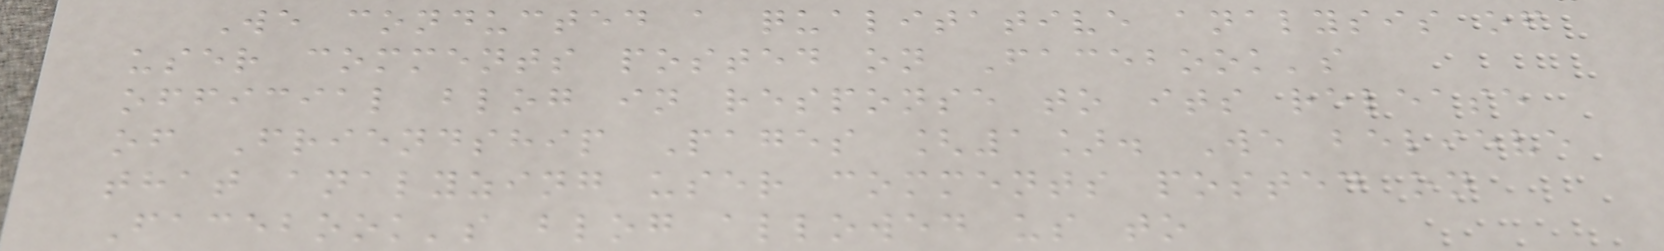We conducted a qualitative analysis of
user comments posted on Facebook's
official blog in response to its release
of Friendship Pages [1]. We believe
that analyzing user comments posted on
Facebook's blog allowed us to
